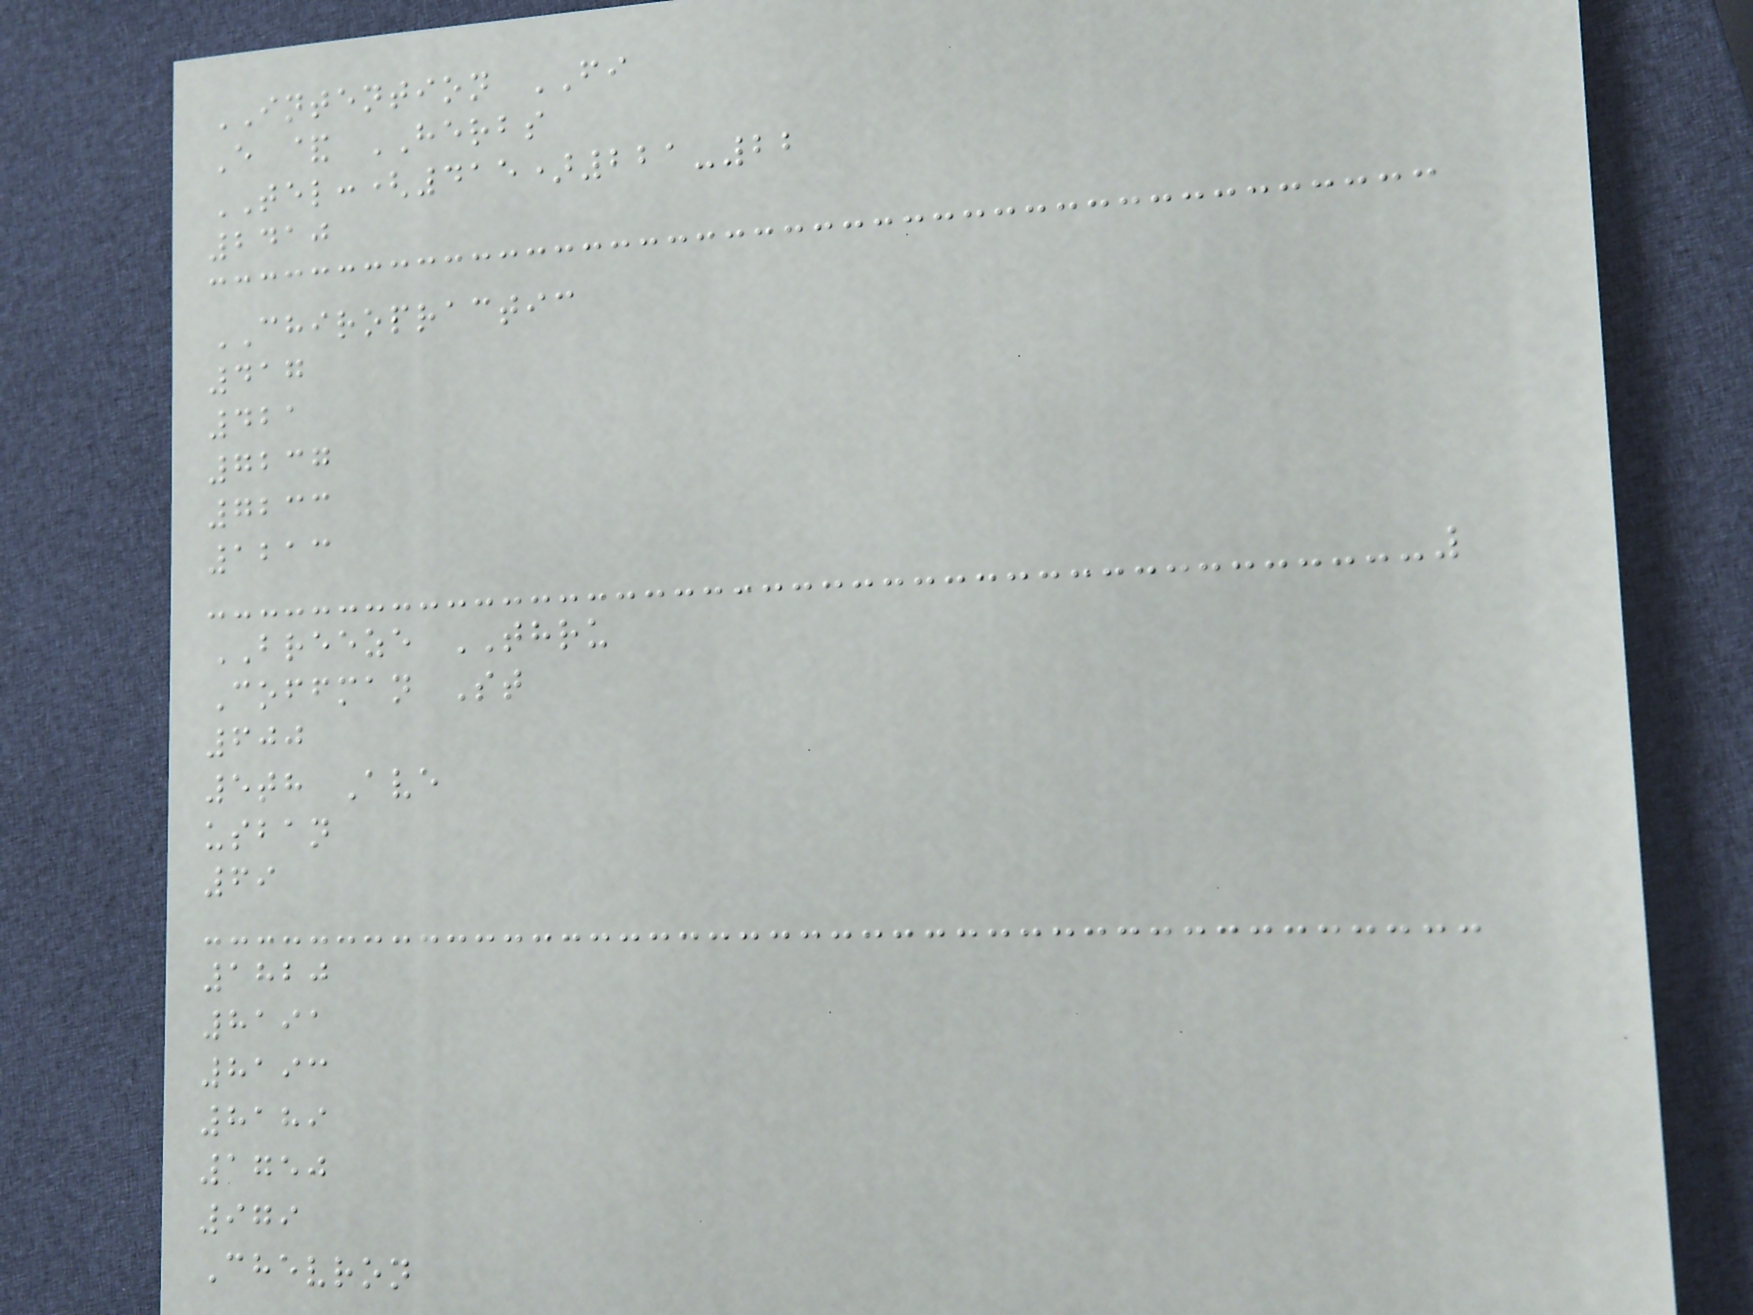INTENTION FI
E & HERBS
TEL:(415)221-22
2410
CHIROPRACTIC
417
421
7237
7233
1213
BREEZE THRU
Coffman St
600
5th Ave
usban
69
1820
8191
8193
8189
1750
979
Chevron
